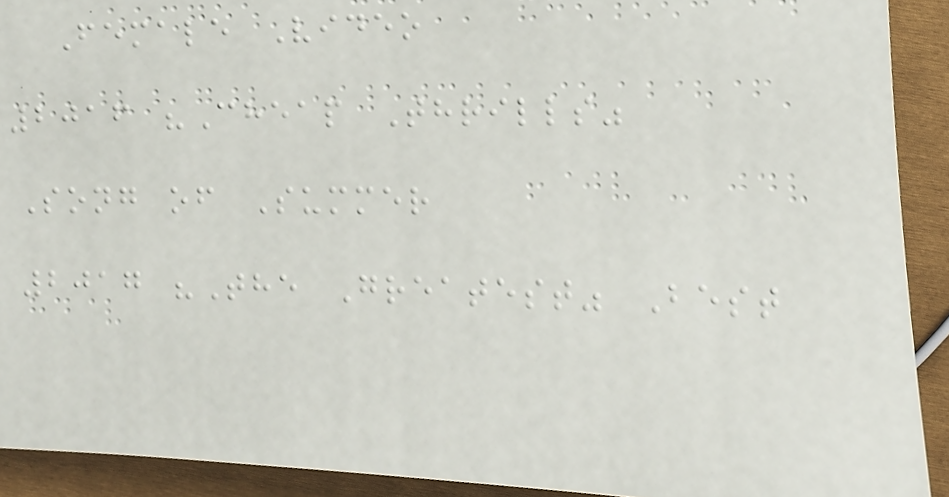Female Video
2016 "Cheap Thrills"
Song of Summer
2017 "The Greatest" Best
